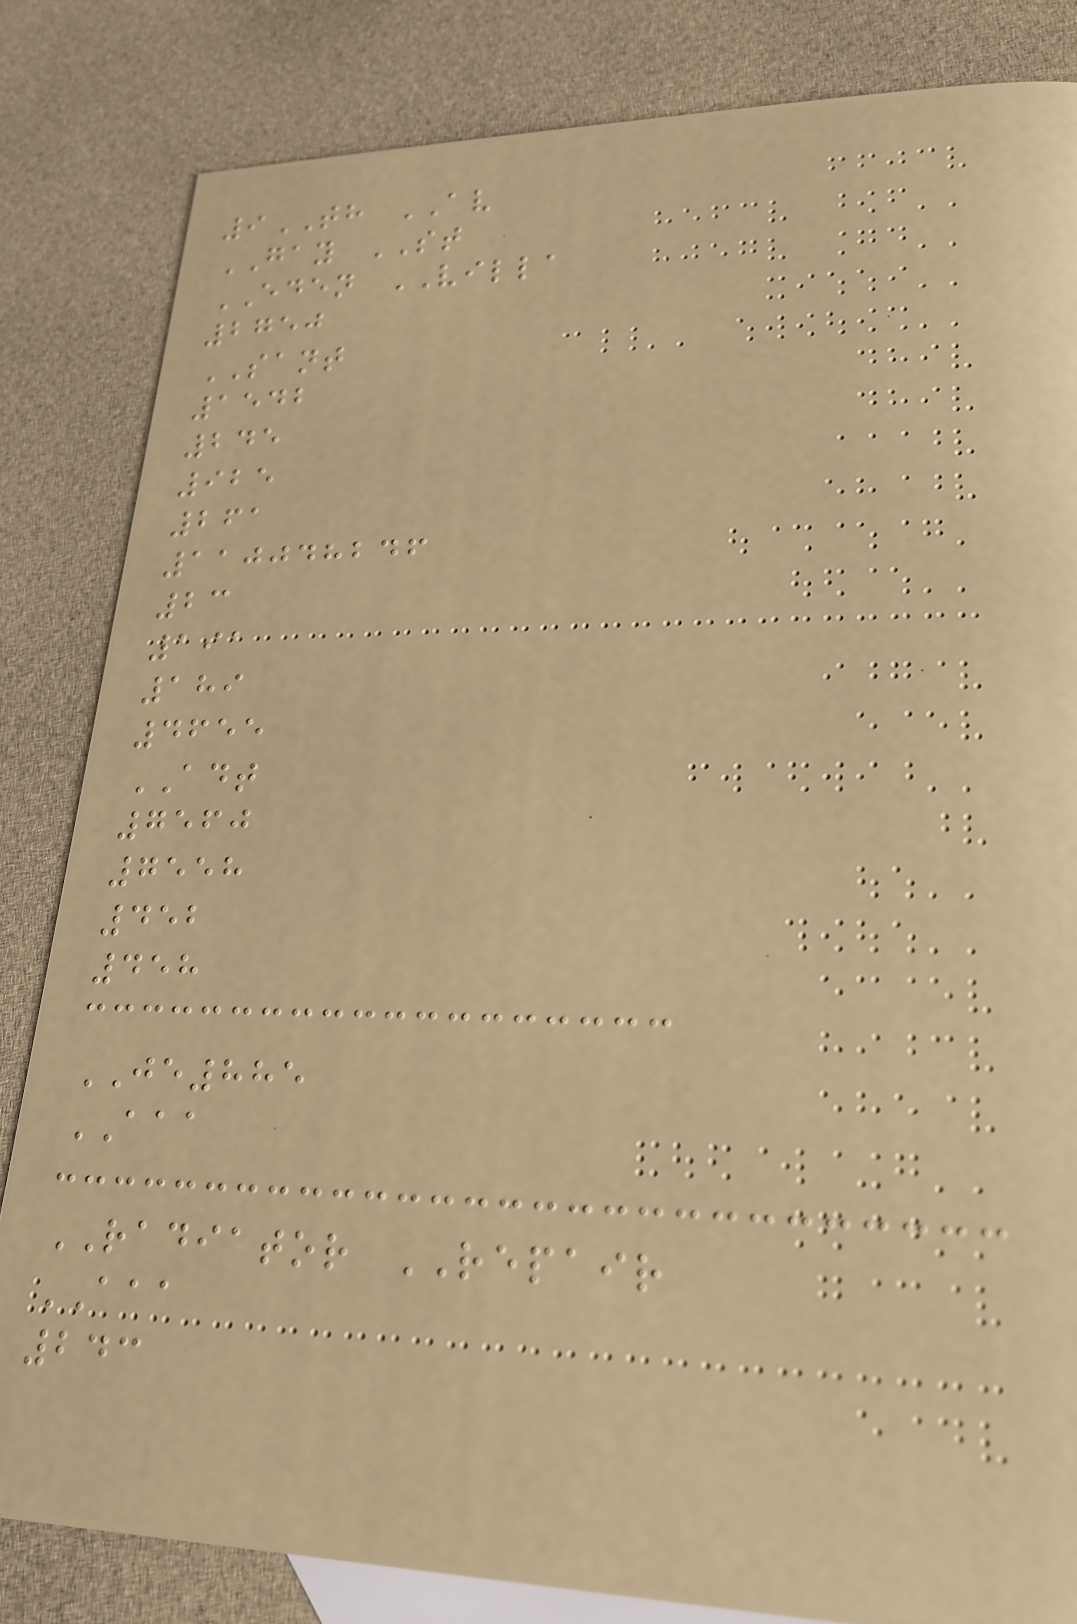9TH AV
GAY ST
EDEN VILLA
2750
SANT
1542
245
925
261
110048246
23
191
189
4655
ADT
7560
7558
452
458
JE885
AAA
RADIATOR REPAIR
AAA
243
